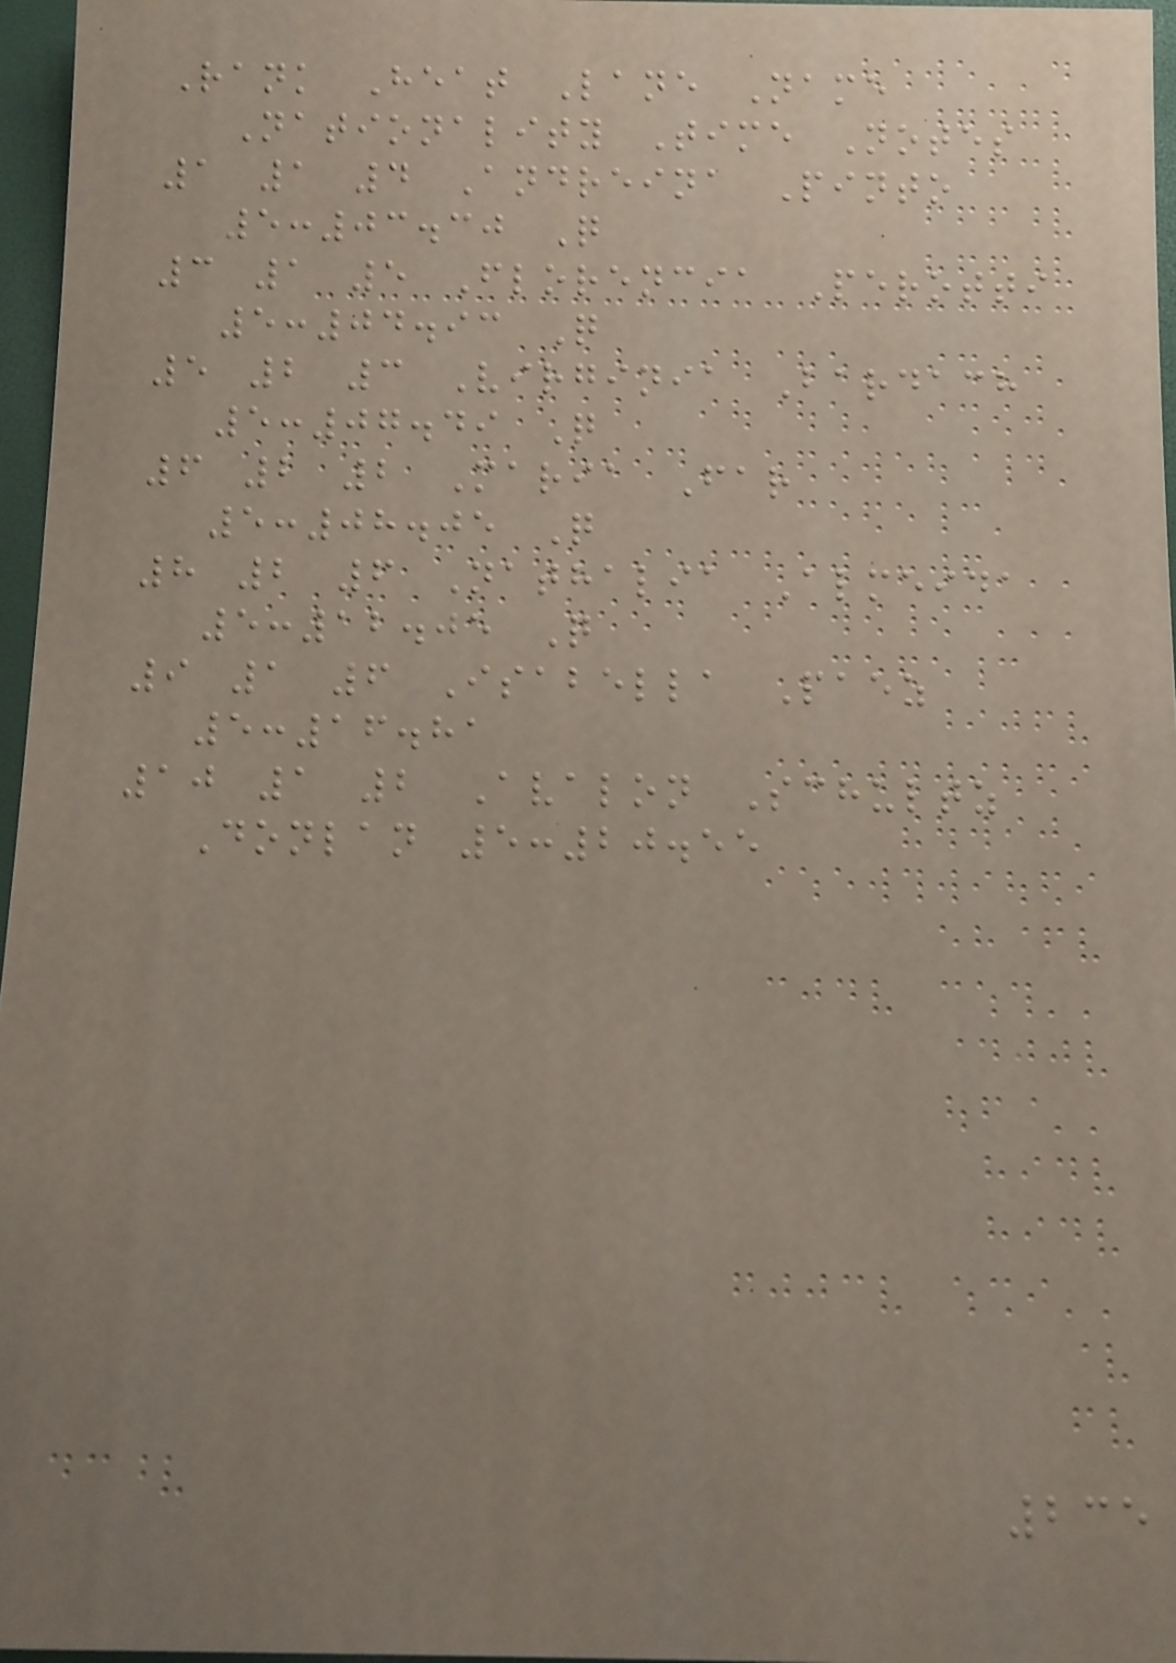Rank Heat Lane Name
Nationality Time Notes
1 1 4 Andreina Pinto
5:03.30 Q
3 1 5 Florencia Perotti
5:04.93 Q
5 2 3 Virginia Bardach
5:07.49 Q
6 2 2 Maria Far
5:08.05 Q
8 2 6 Nathalia Almeida
5:12.05 Q
9 1 6 Isabella Paez
5:16.81
10 1 2 Avalon Schultz
Donlan 5:20.55
235
